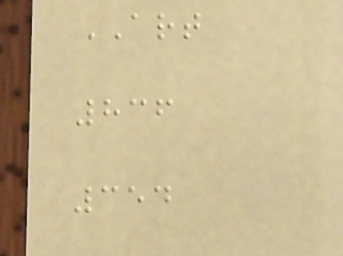ART
836
354
